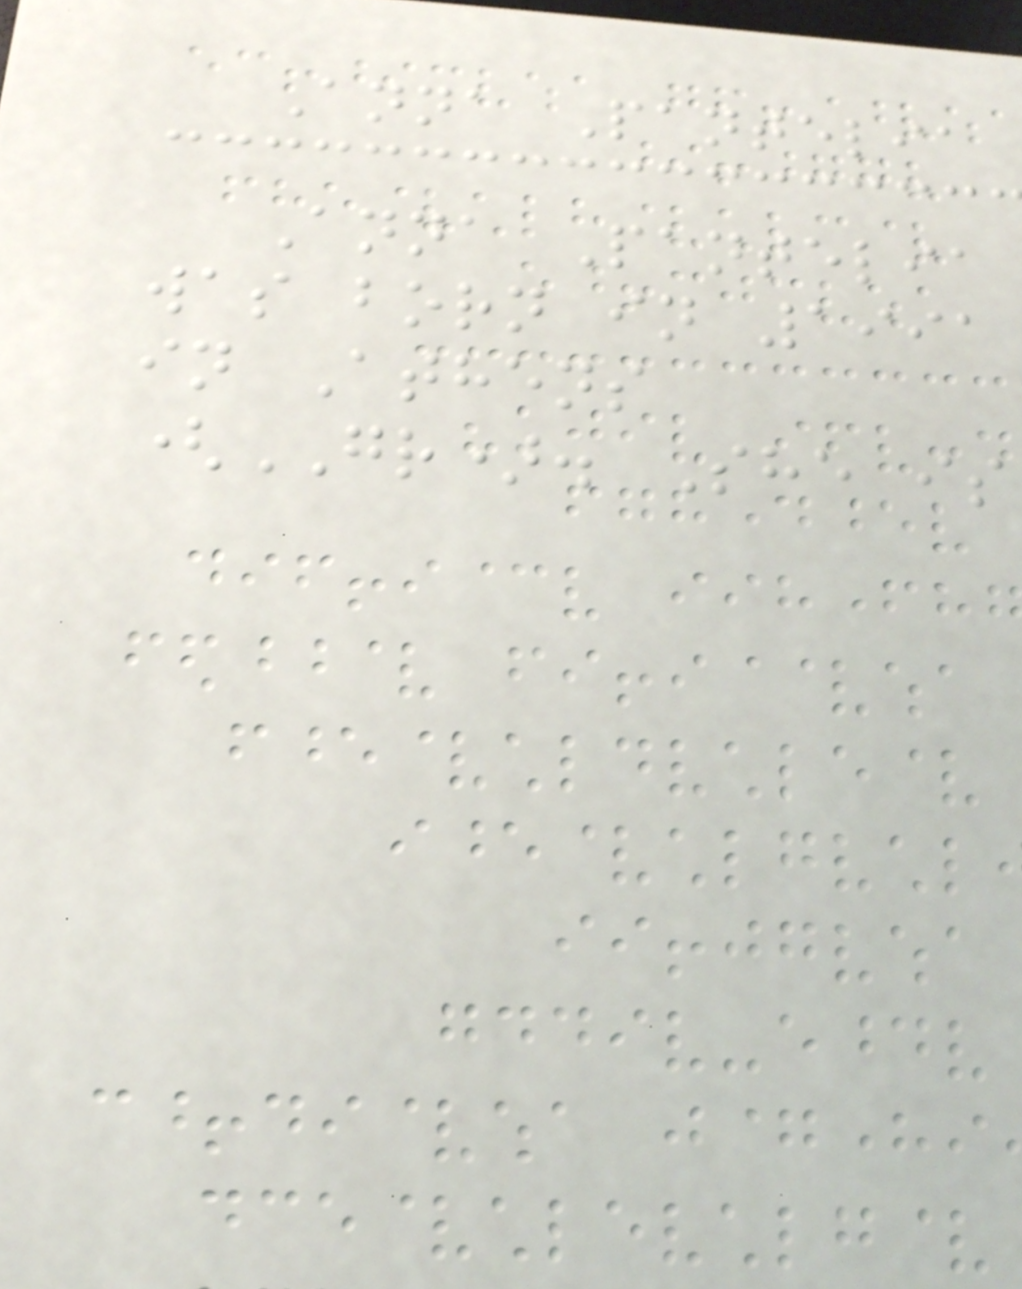Anna Pantelia
Anna Pantelia
was born in 1991
in Athens
(GR). She is
